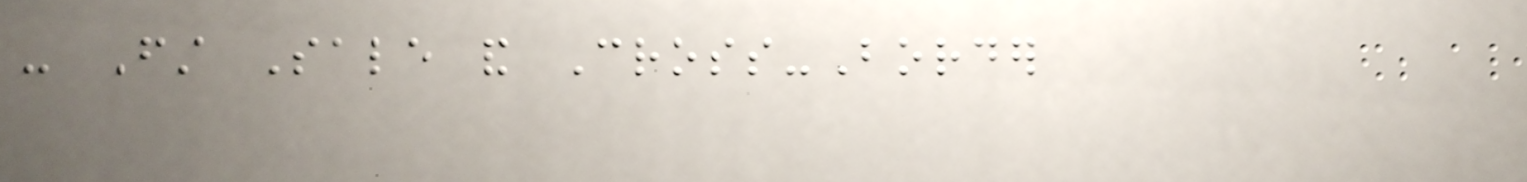- First Sale and Cross-Border
